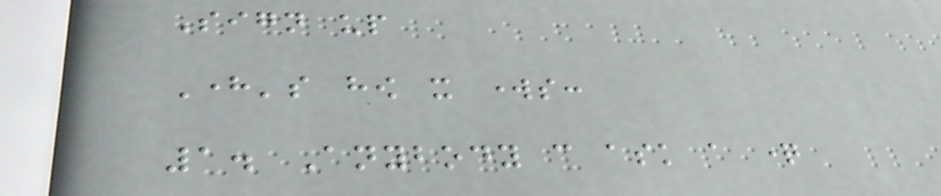Sign up
Here's how it works:
1. Anybody can ask a question
